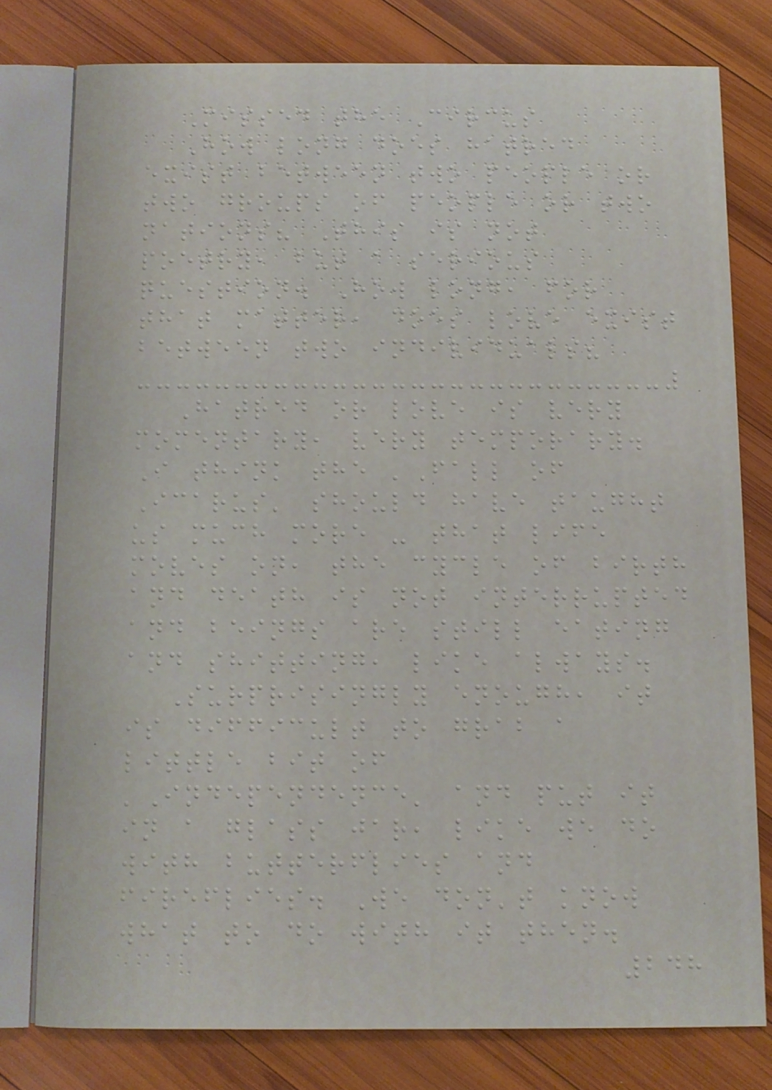Missed the Circus
How long does hatred
exist between two people or
two groups of people or two
nations? This is not
poetry, but a serious
question. How long, for
that matter, does love exist
between two individuals?
Hatred or love is very
momentary, very temporary.
I think the 'Fall of
Icarus' should have taught
us much more - that life
moves on, the cycle of birth
and death is not interrupted
and beings are still eating
and shitting, like always.
Surprisingly enough, it
is difficult to grab a
little bit of
'Independence' and put it
in a glass jar, like we do
with butterflies and
fireflies. We don't know
what to do with it then.
248
